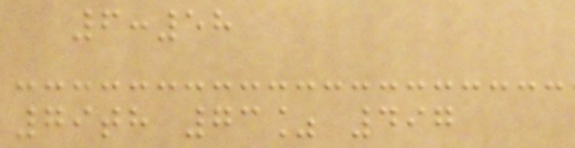6:58
79th 73% 497
